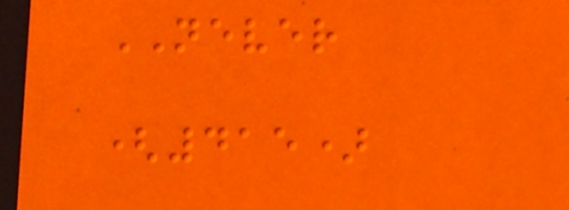NEVER
(415)
